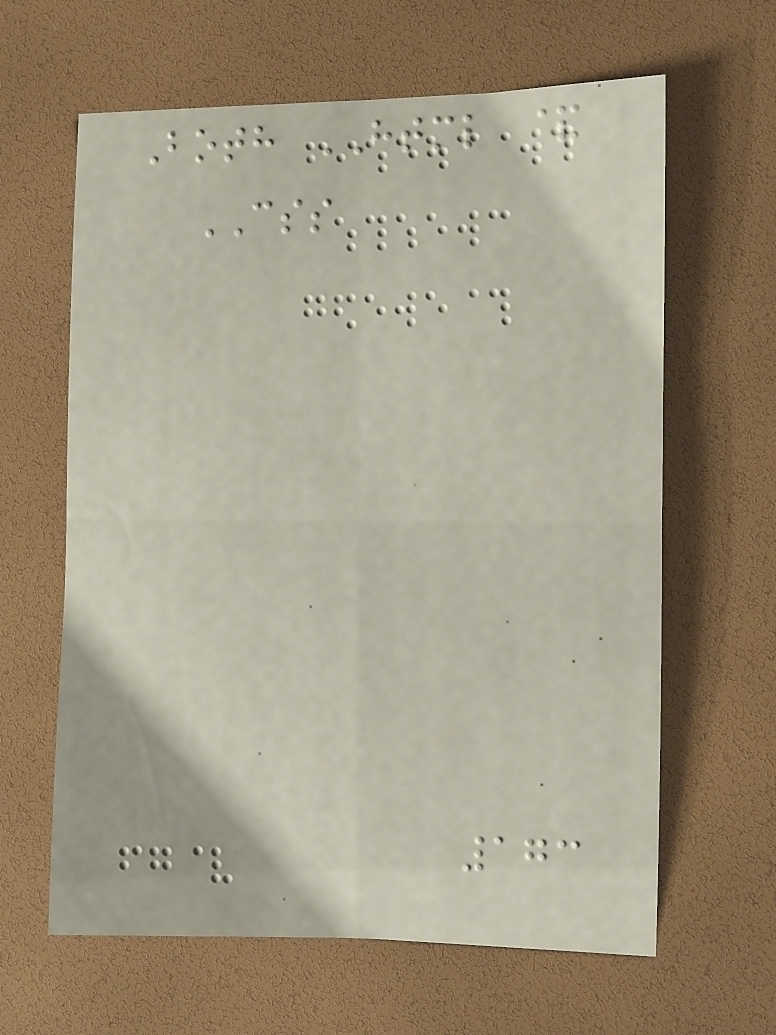Both HTML &
CSS
173
